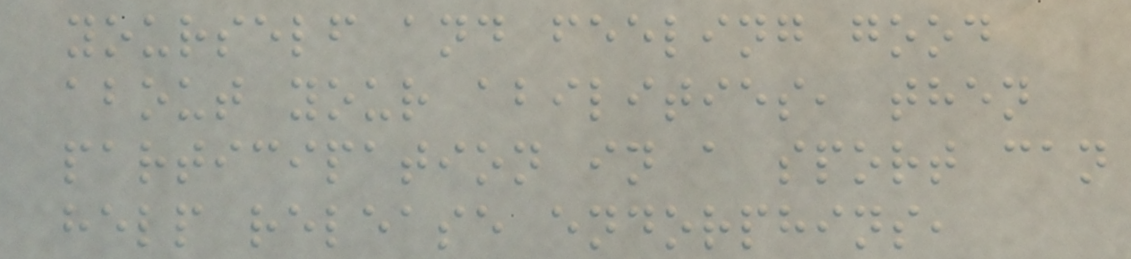yourself and feeling good
about your abilities, then
participation in a sport can
help release endorphins,
